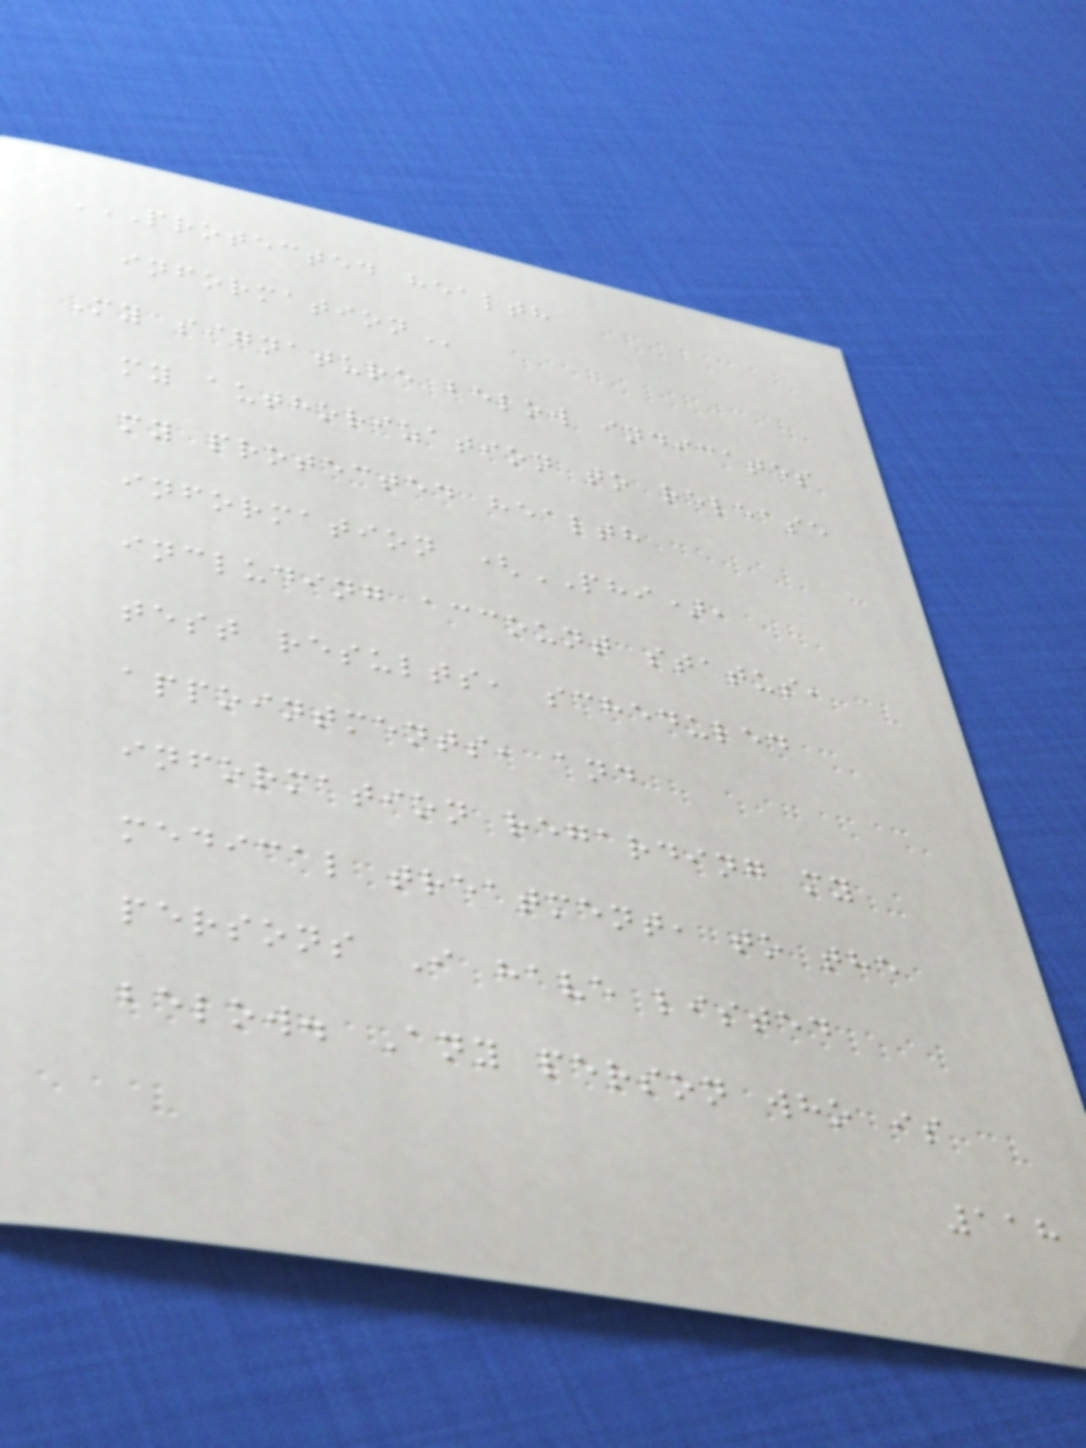PROTECTED HEALTH
INFORMATION
My signature below indicates
my authorization to release
my protected health
information (PHI),
including account status,
test results, scheduled
appointments, and
information regarding my
medical treatment, to the
persons I have listed
below. Any person who is
118
